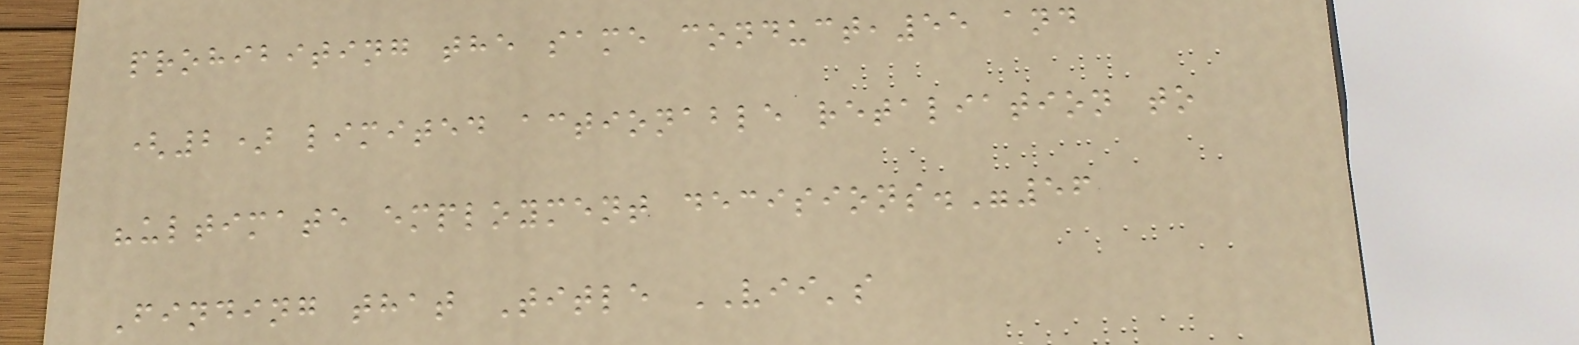prohibiting the same conduct,55 and
(2) limited actionable retaliation to
"ultimate employment decisions."56
Finding that Title VII's
